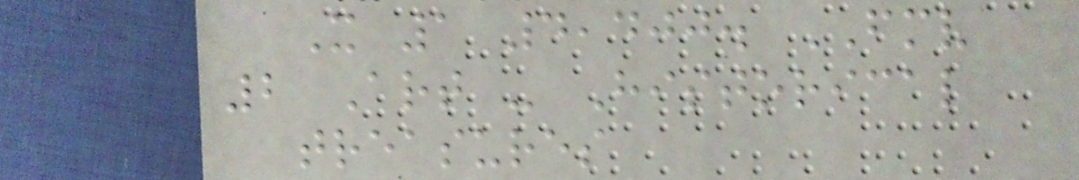X 1 4,400. FMV
2 Art - Historical
treasures
